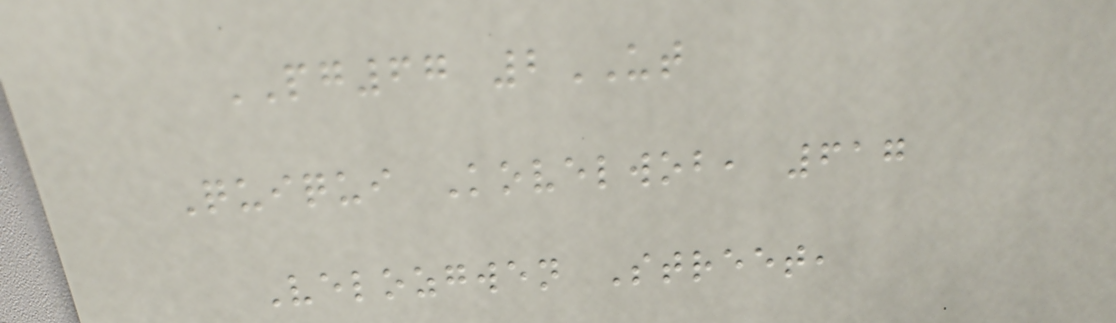PG67 2UT
Quiqui Kovelwob, 617
Velozgwen Street,
